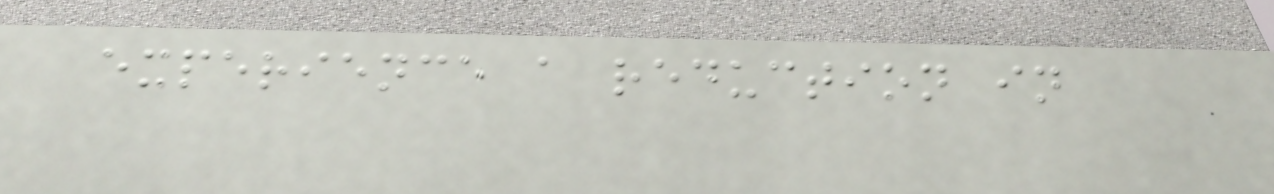experience a reduction in
